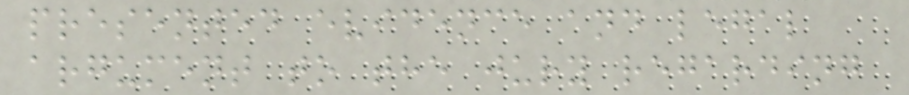presented evidence and legal
argument to the jury regarding
